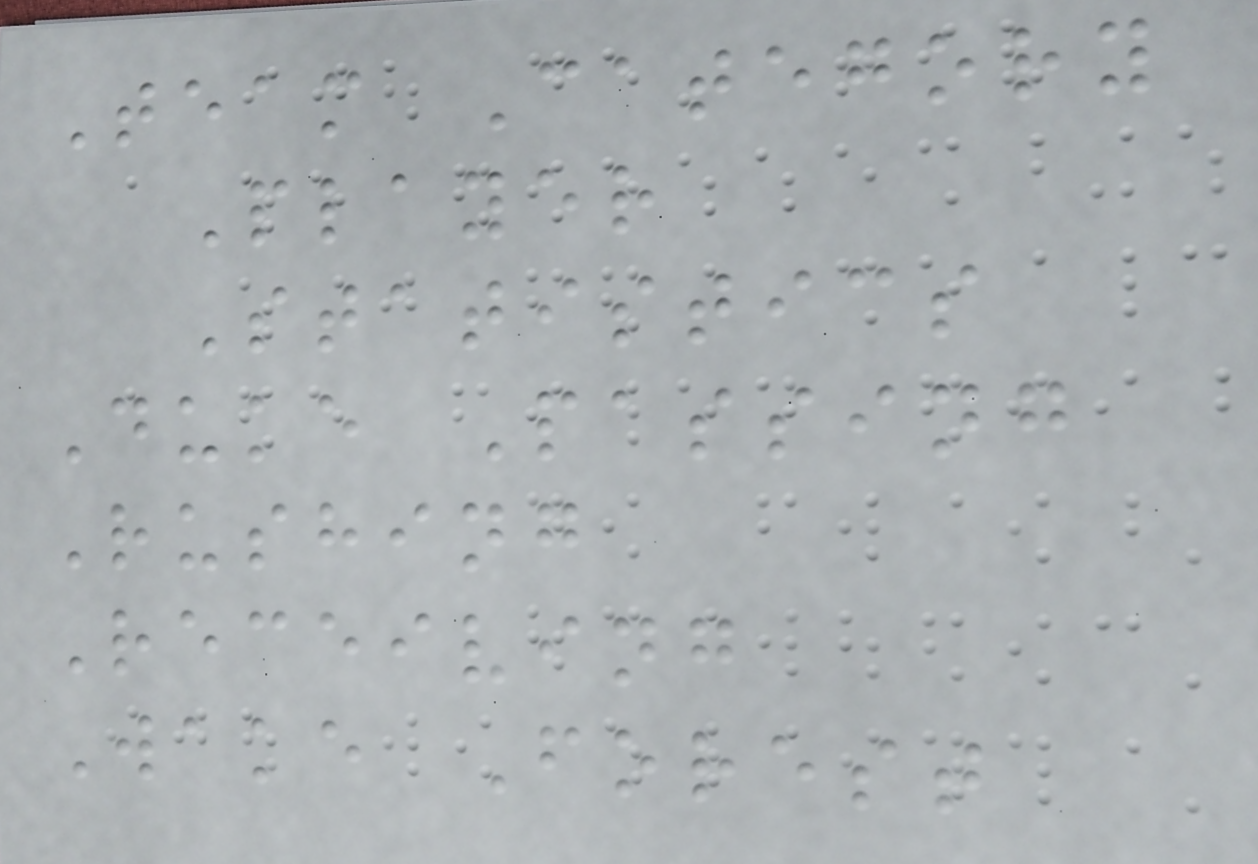Team Category
Player
Statistics
Duke Passing
Rushing
Receiving
Wake Forest
